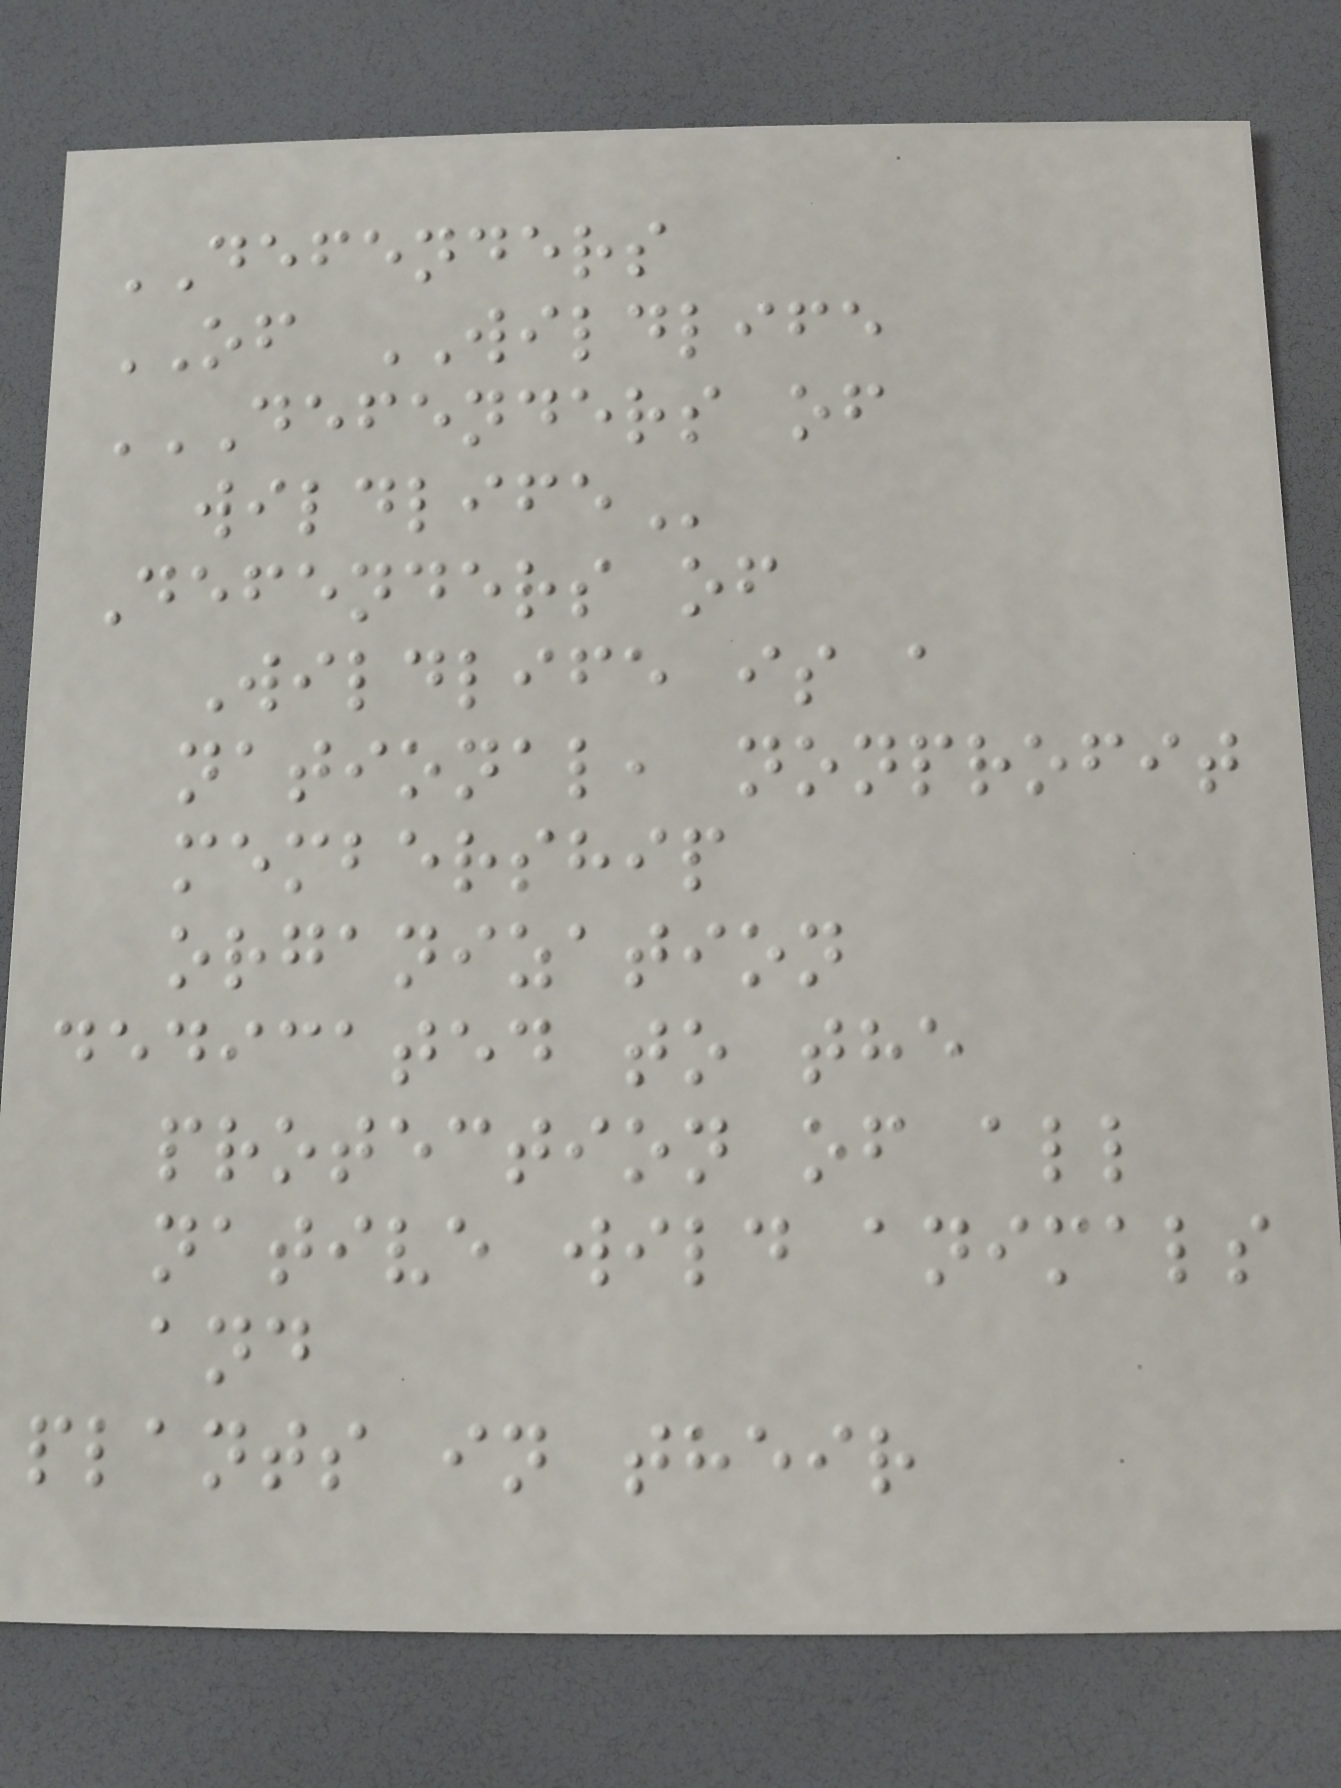DEFENDERS
OF WILDLIFE
DEFENDERS OF
WILDLIFE
Defenders of
Wildlife is a
national, nonprofit
membership
organization
dedicated to the
protection of all
native wild animals
and
plants in their
